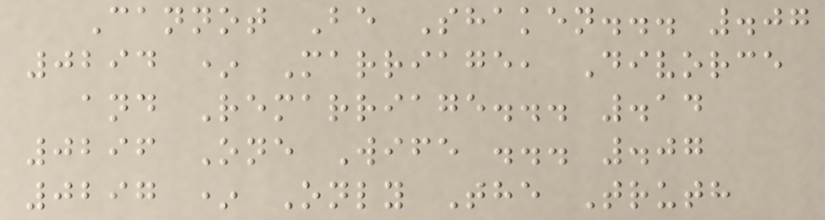Cannot Be Shaken... .07
0294 * Marriage, Divorce
and Remarriage... .14
0296 One Wife ... .07
0297 * Only The Truth
